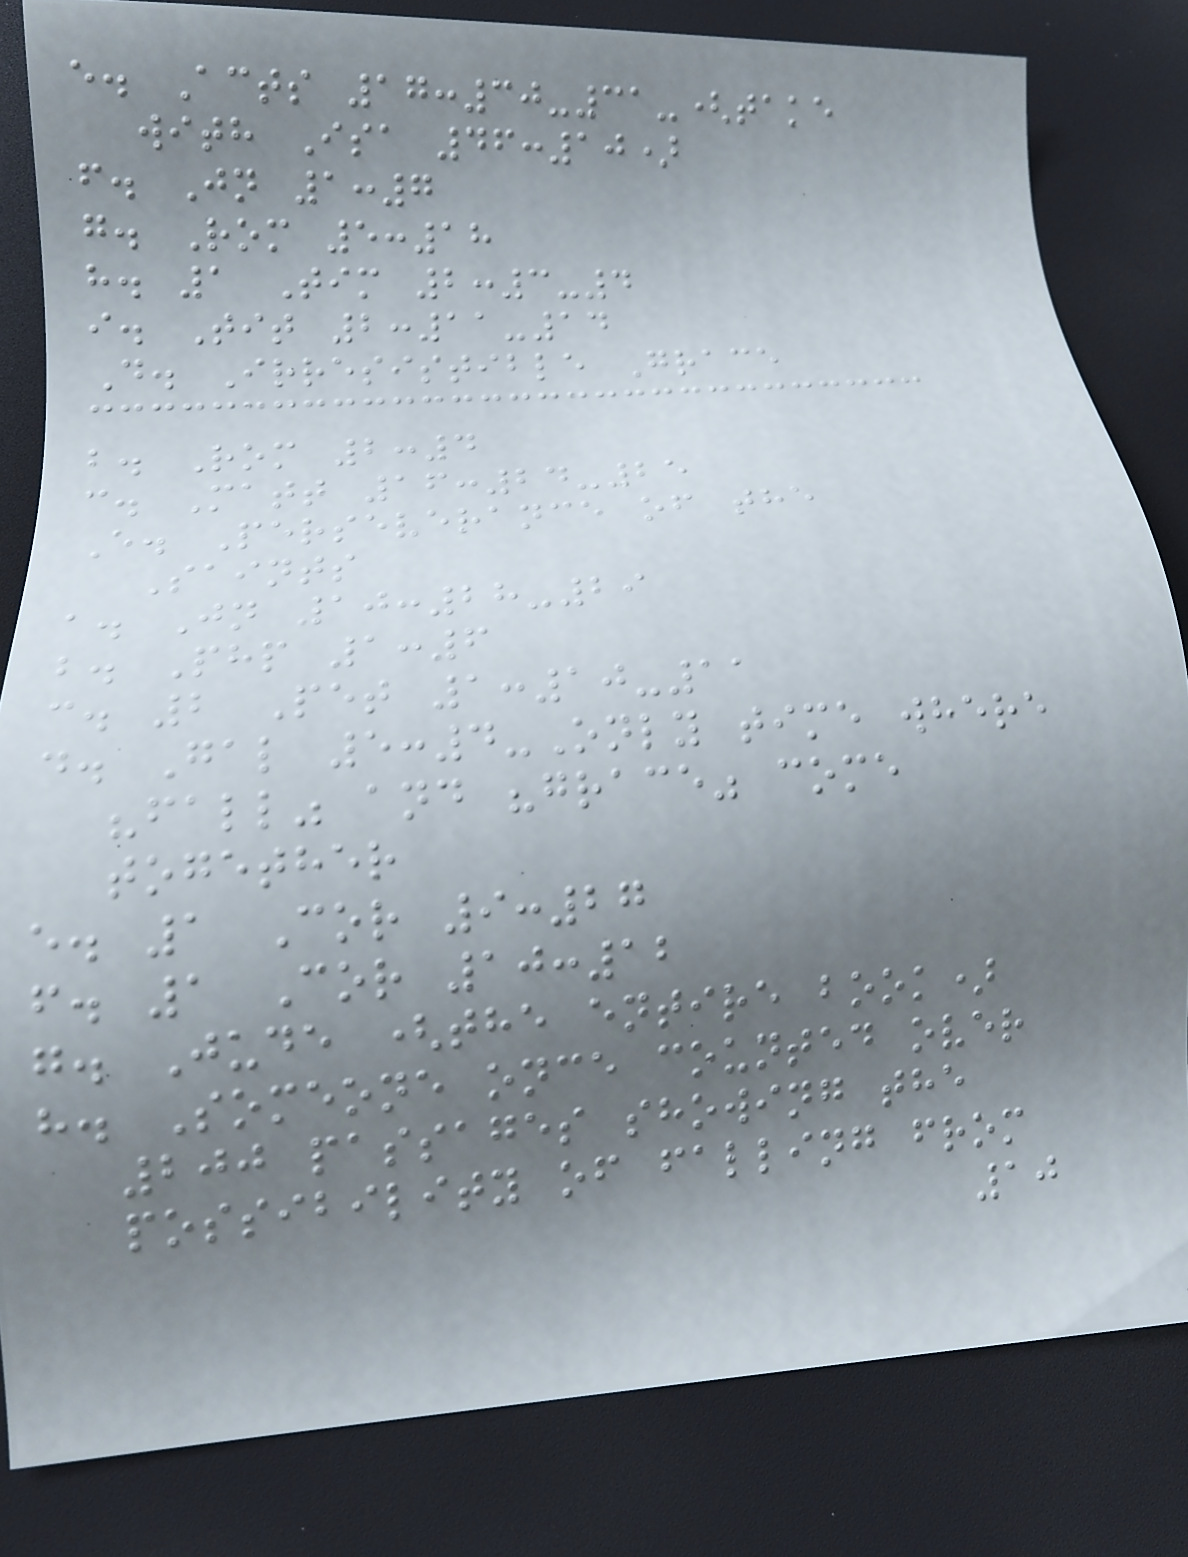e. Acts 17:30-31-(take
with Isa 46:10)
f. Jn 1:7
g. Rom 5:18
h. 1 Tim 2:3-4
i. Tit 2:11-14
D. Irresistible Grace
b. Rom 2:4
c. Matt 16:24-25
E. Perseverance of the
Saints
a. Jn 10:28-29
b. Php 1:6
c. 2 Pet 1:10-11
d. Gal 5:4-Only time where
"fall" and "grace" come
together
e. 1 Cor 9:27
f. 1 Cor 10:12
g. Jude (the entire book)
h. Someone once counted over
200 passages showing the
possibility of falling from
10
